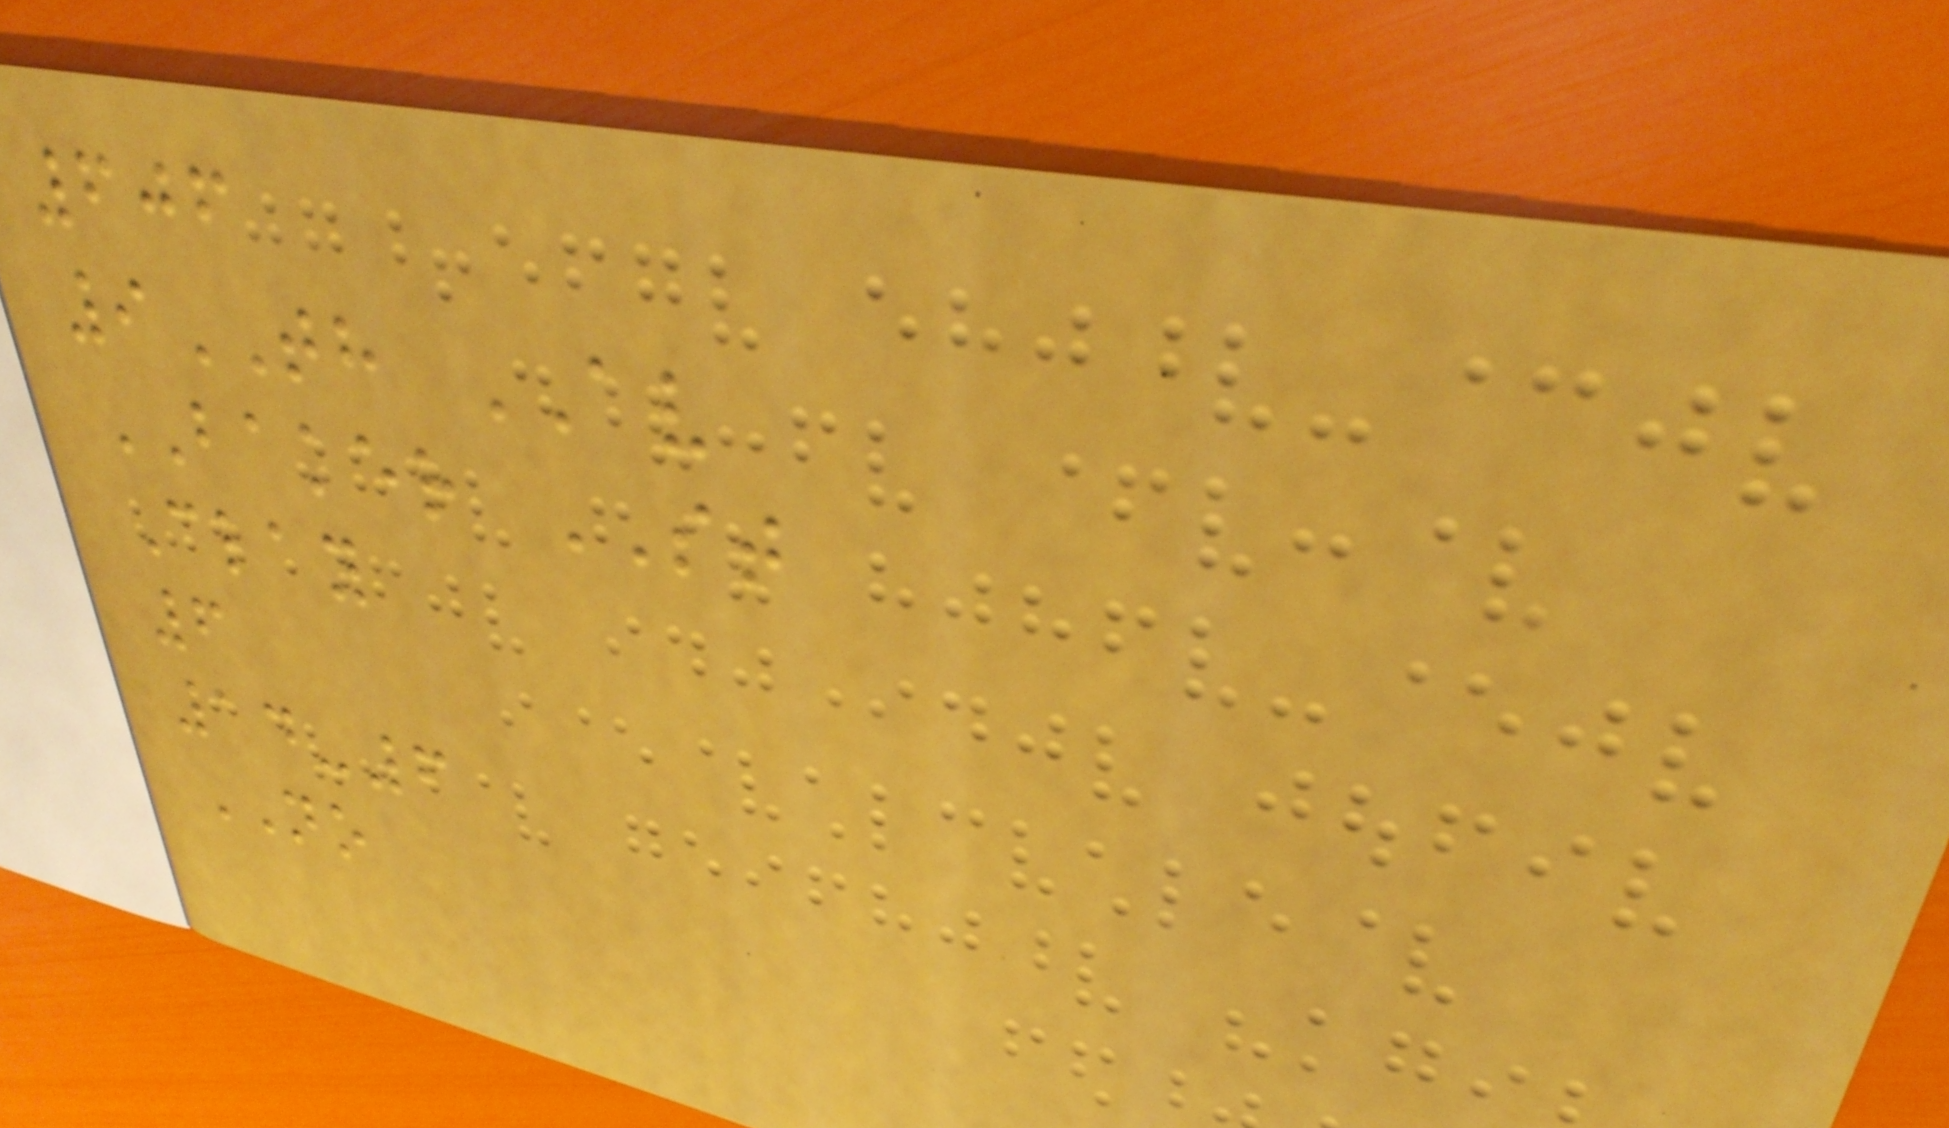606
9TH AV
BAKER ST
Clay
6
14-6
NO
